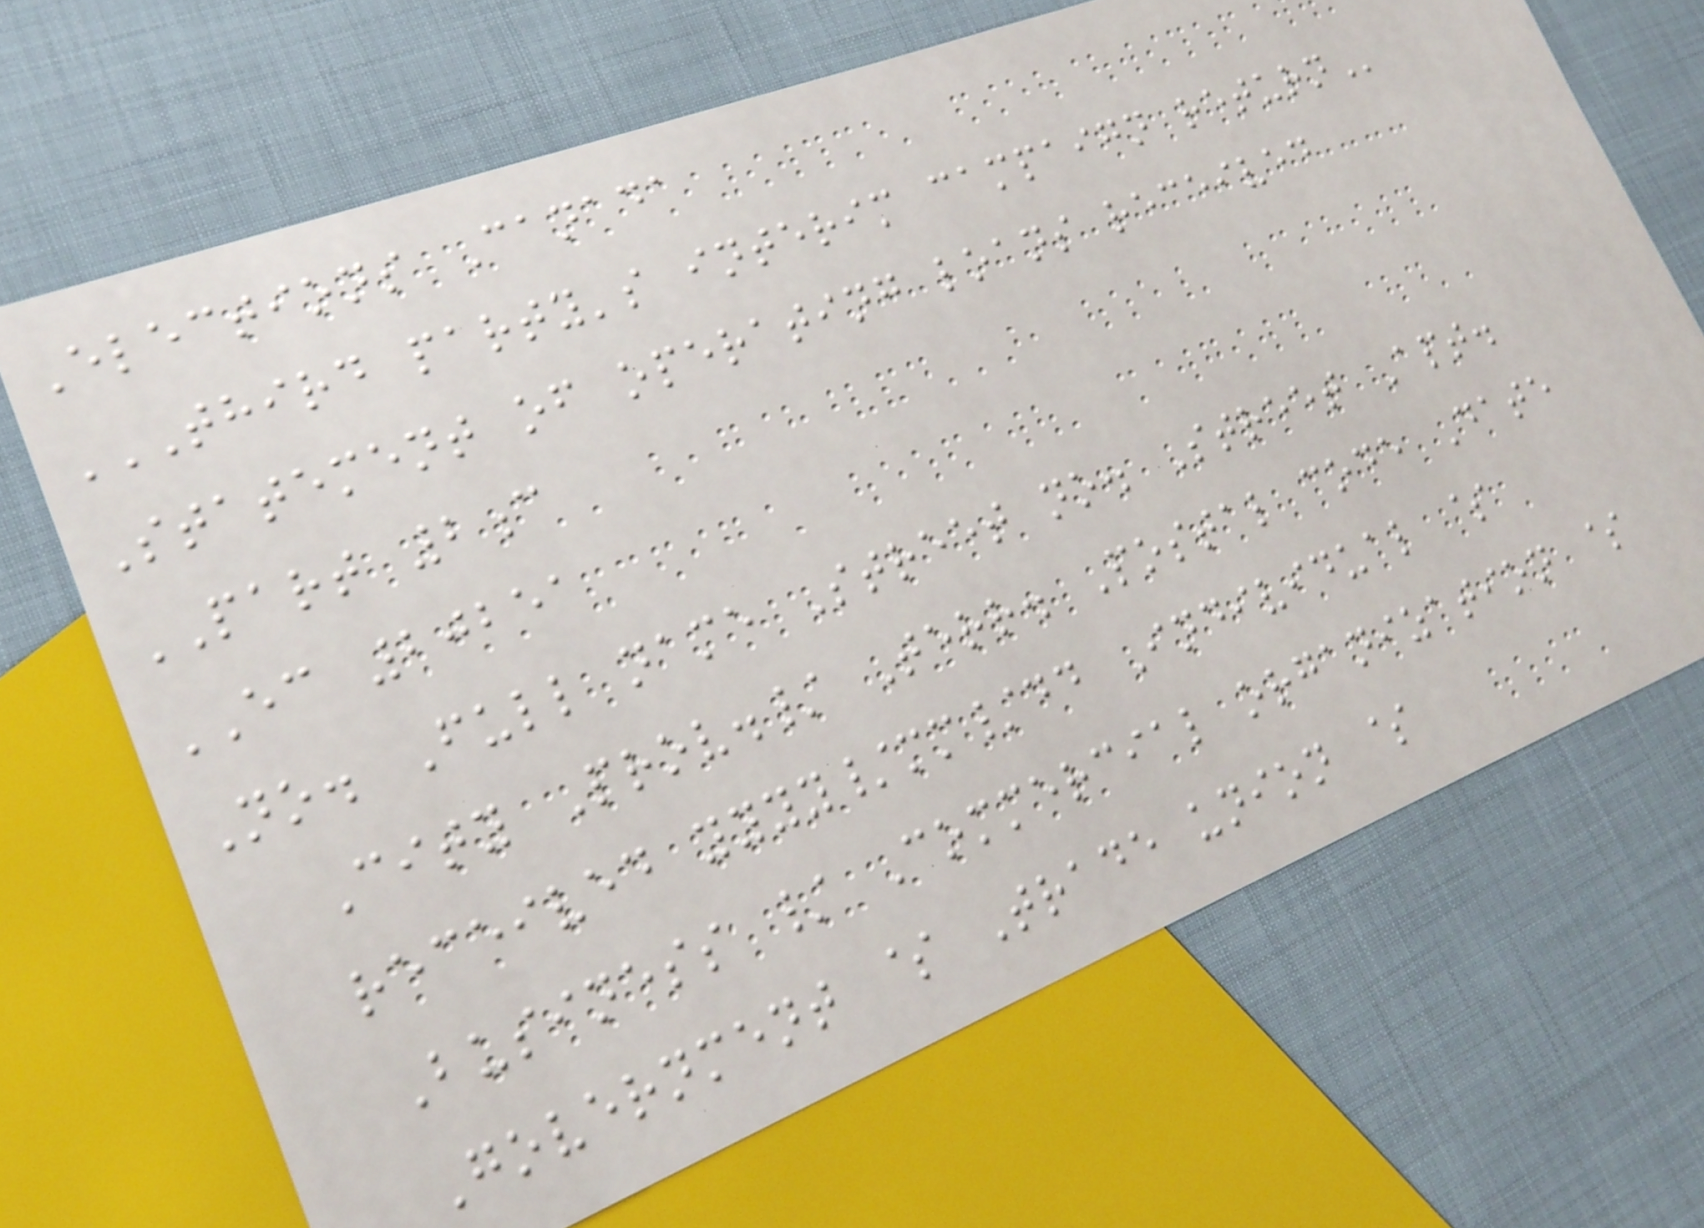Elections Canada
THIRD PARTY'S INTERIM CAMPAIGN RETURN
Statement of operating loans received
PART 2c
EC 20251
No. Full name Street no. Street Apt.
City Prov./ Terr. Postal code Date
received yyyy/mm/dd Individual $
Business / Commercial organization $
Government $ Trade union $
